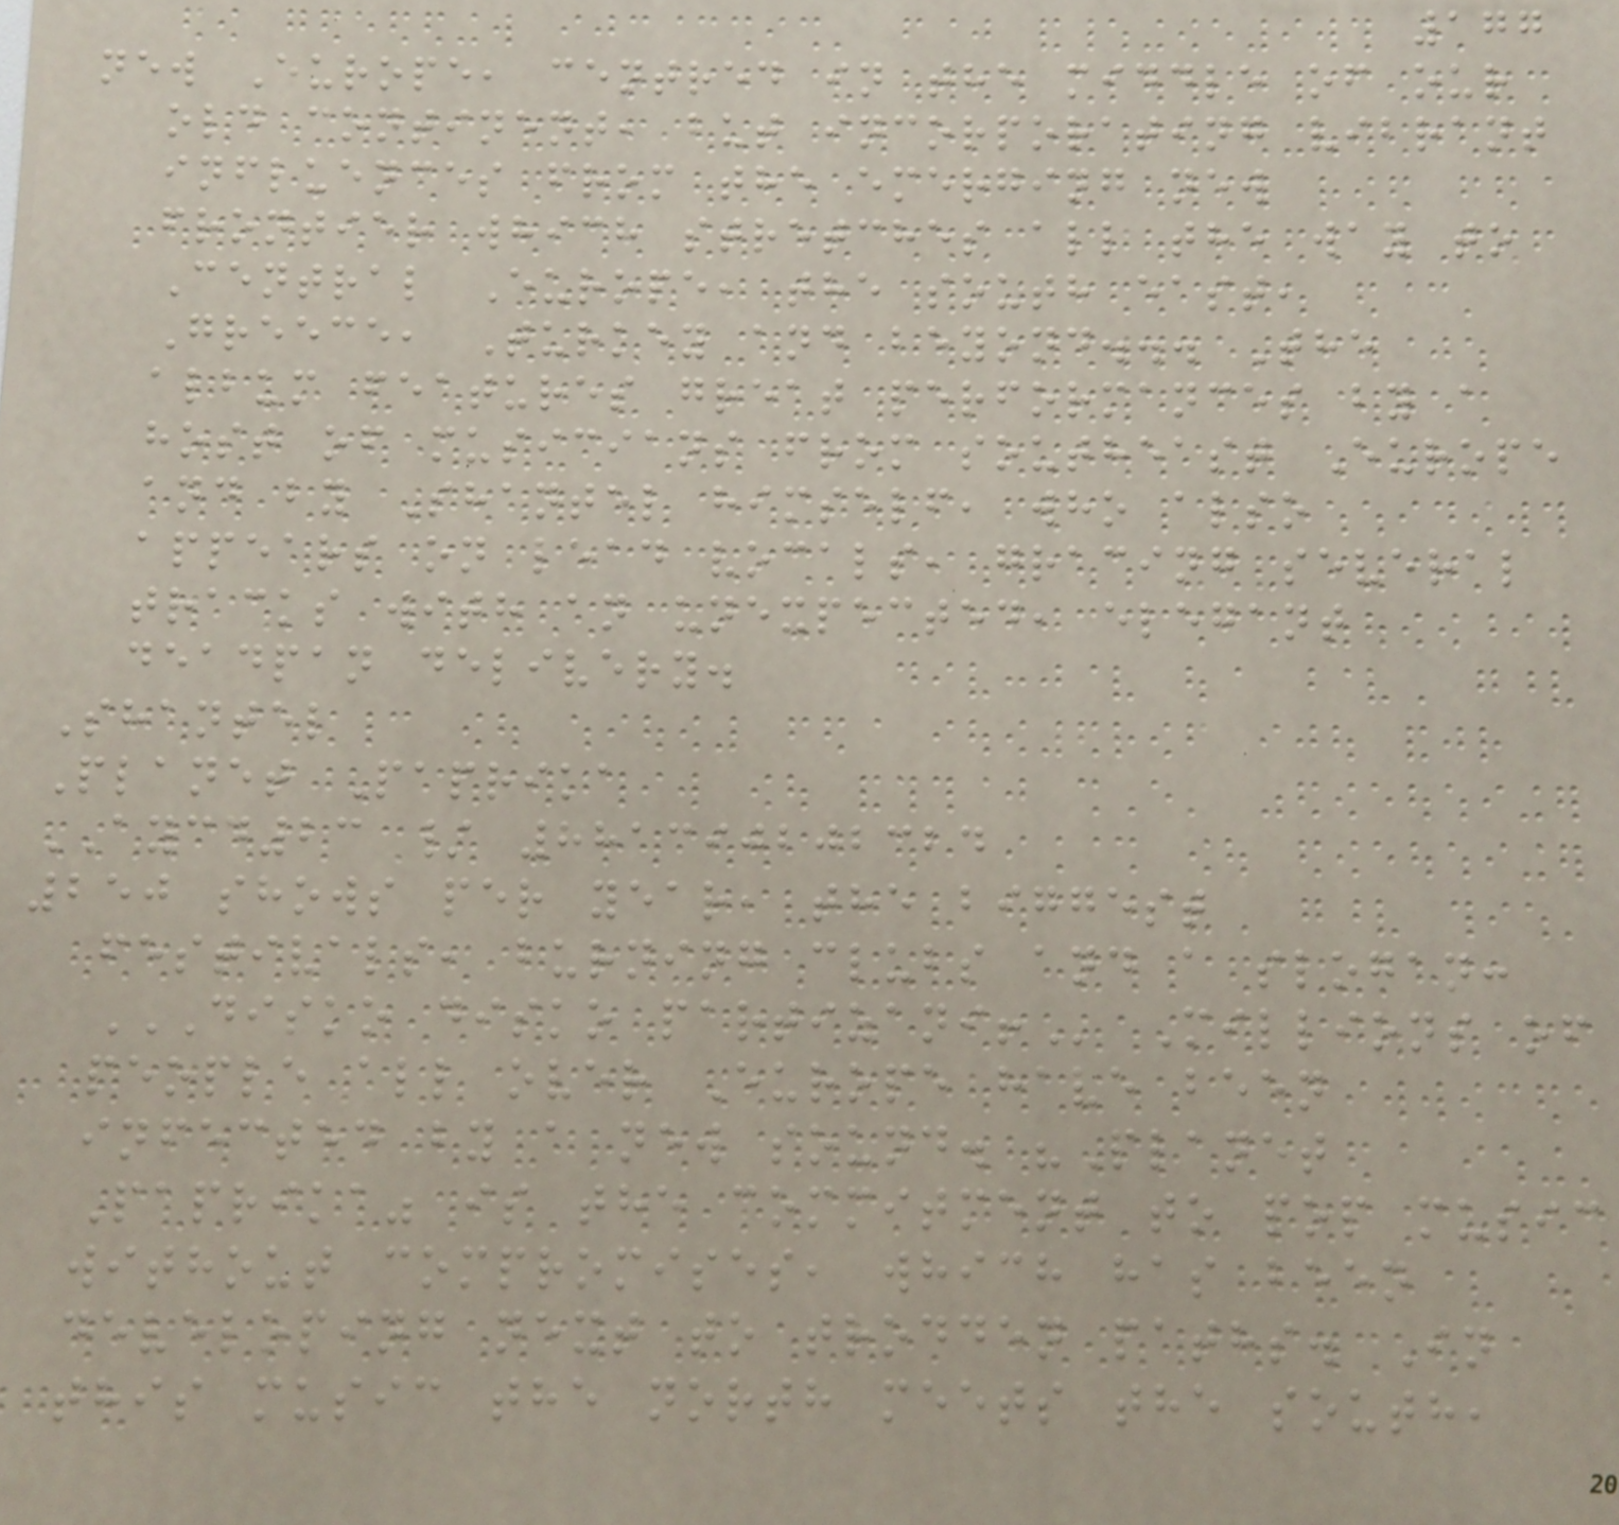177
new Europe, centred in the middle of our
old continent, but incorporating vibrant
influences from the emerging new
frontier which stretches all the way to
Central Europe, the south east,
Greece, Turkey and beyond... The
album features great performances by a
host of musicians from southeast Europe
and by Shantel himself, who also
appears on lead vocals, gracing several
tracks with an unexpected, elegant
deadpan delivery.
Shantel
Planet Paprika
AYCD23 / 881390202324
250 shows per year, the biggest
festivals, burning clubs and a slogan:
DISKO DISKO PARTIZANI! Millions of
people all over Europe have been
infected by a new sound. "Planet
Paprika" is the commitment to pop music
without compromises, which has been
developing next to trodden paths. In
this music the north meets the south,
